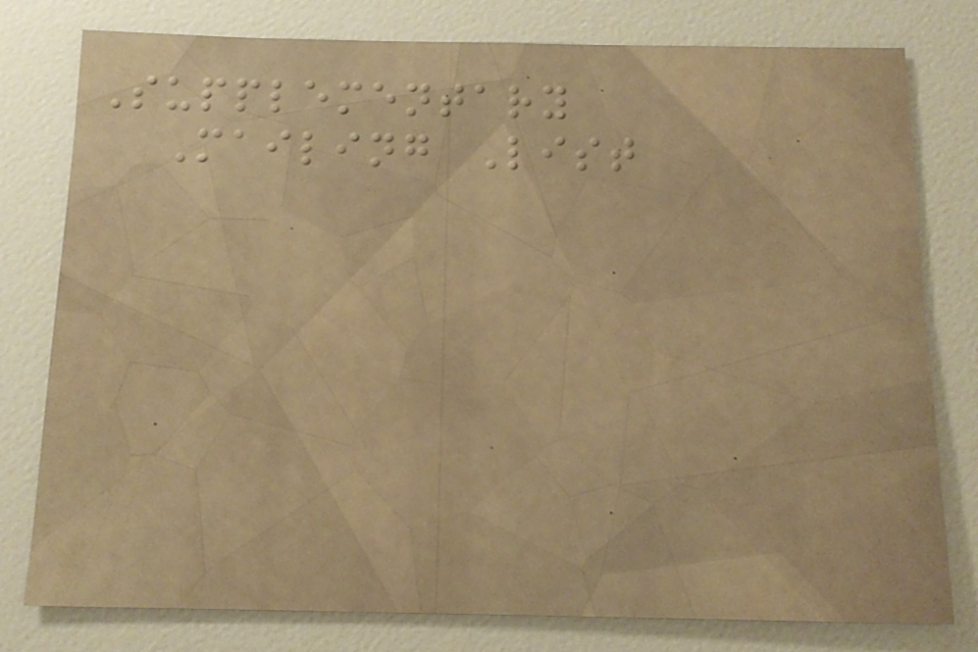Supplementary
Mailing List
